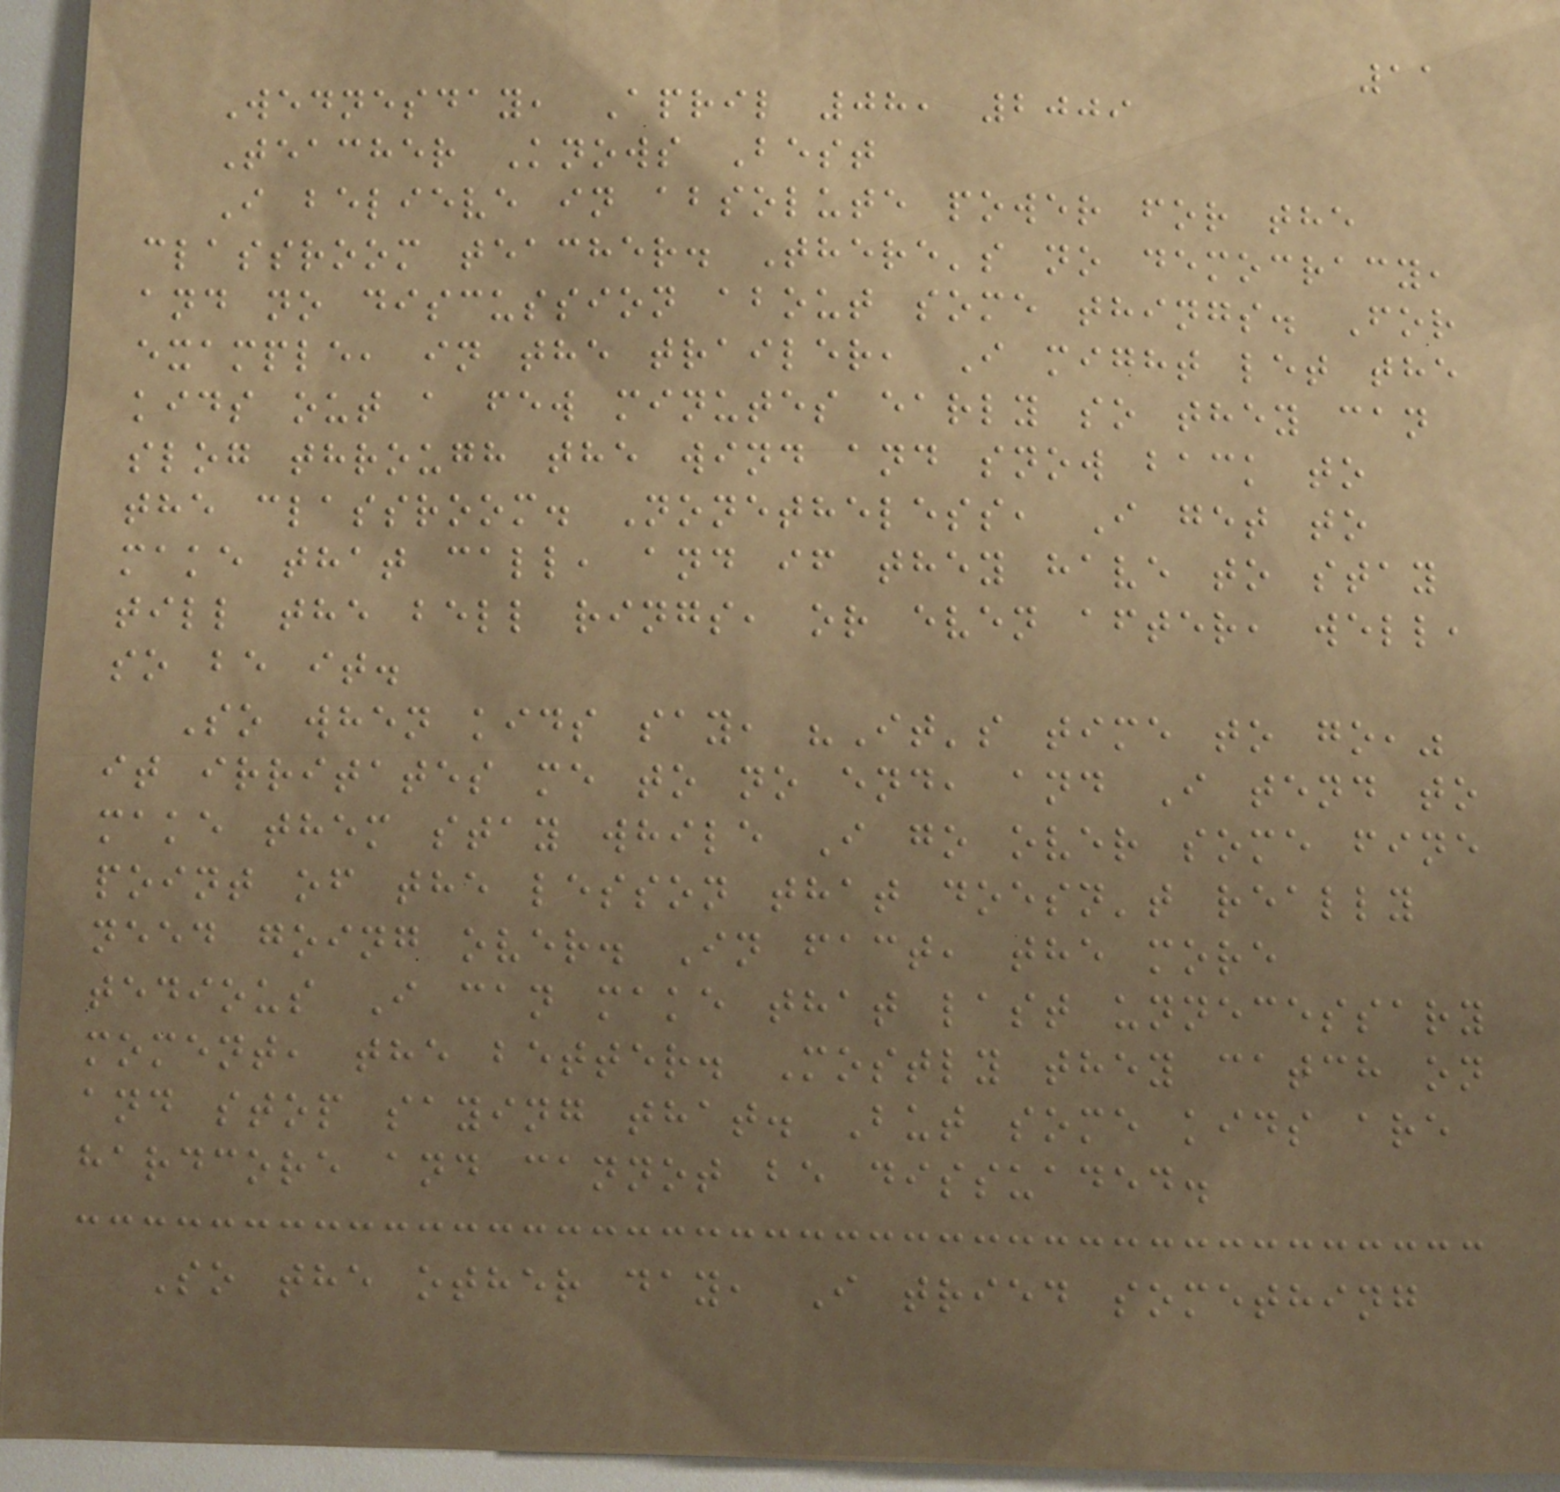11
Wednesday, April 08, 2009
Teacher Knows Best
I believe in absolute power for the
classroom teacher. There's no democracy,
and no discussion about some things. For
example, in the trailer, I might let the
kids out a few minutes early so they can
slog through the wind and snow back to
the classroom. Nonetheless, I get to
make that call, and if they have to stay
till the bell rings, or even after, well,
so be it.
So when kids say, "It's time to go,"
it irritates me to no end, and I tend to
make them stay while I go over some fine
point of the lesson that doesn't really
need going over. In fact, the more
tedious I can make that last unnecessary
moment, the better. Mostly they catch on
and stop saying that. But some kids are
hardcore and cannot be dissuaded.
So the other day, I tried something
